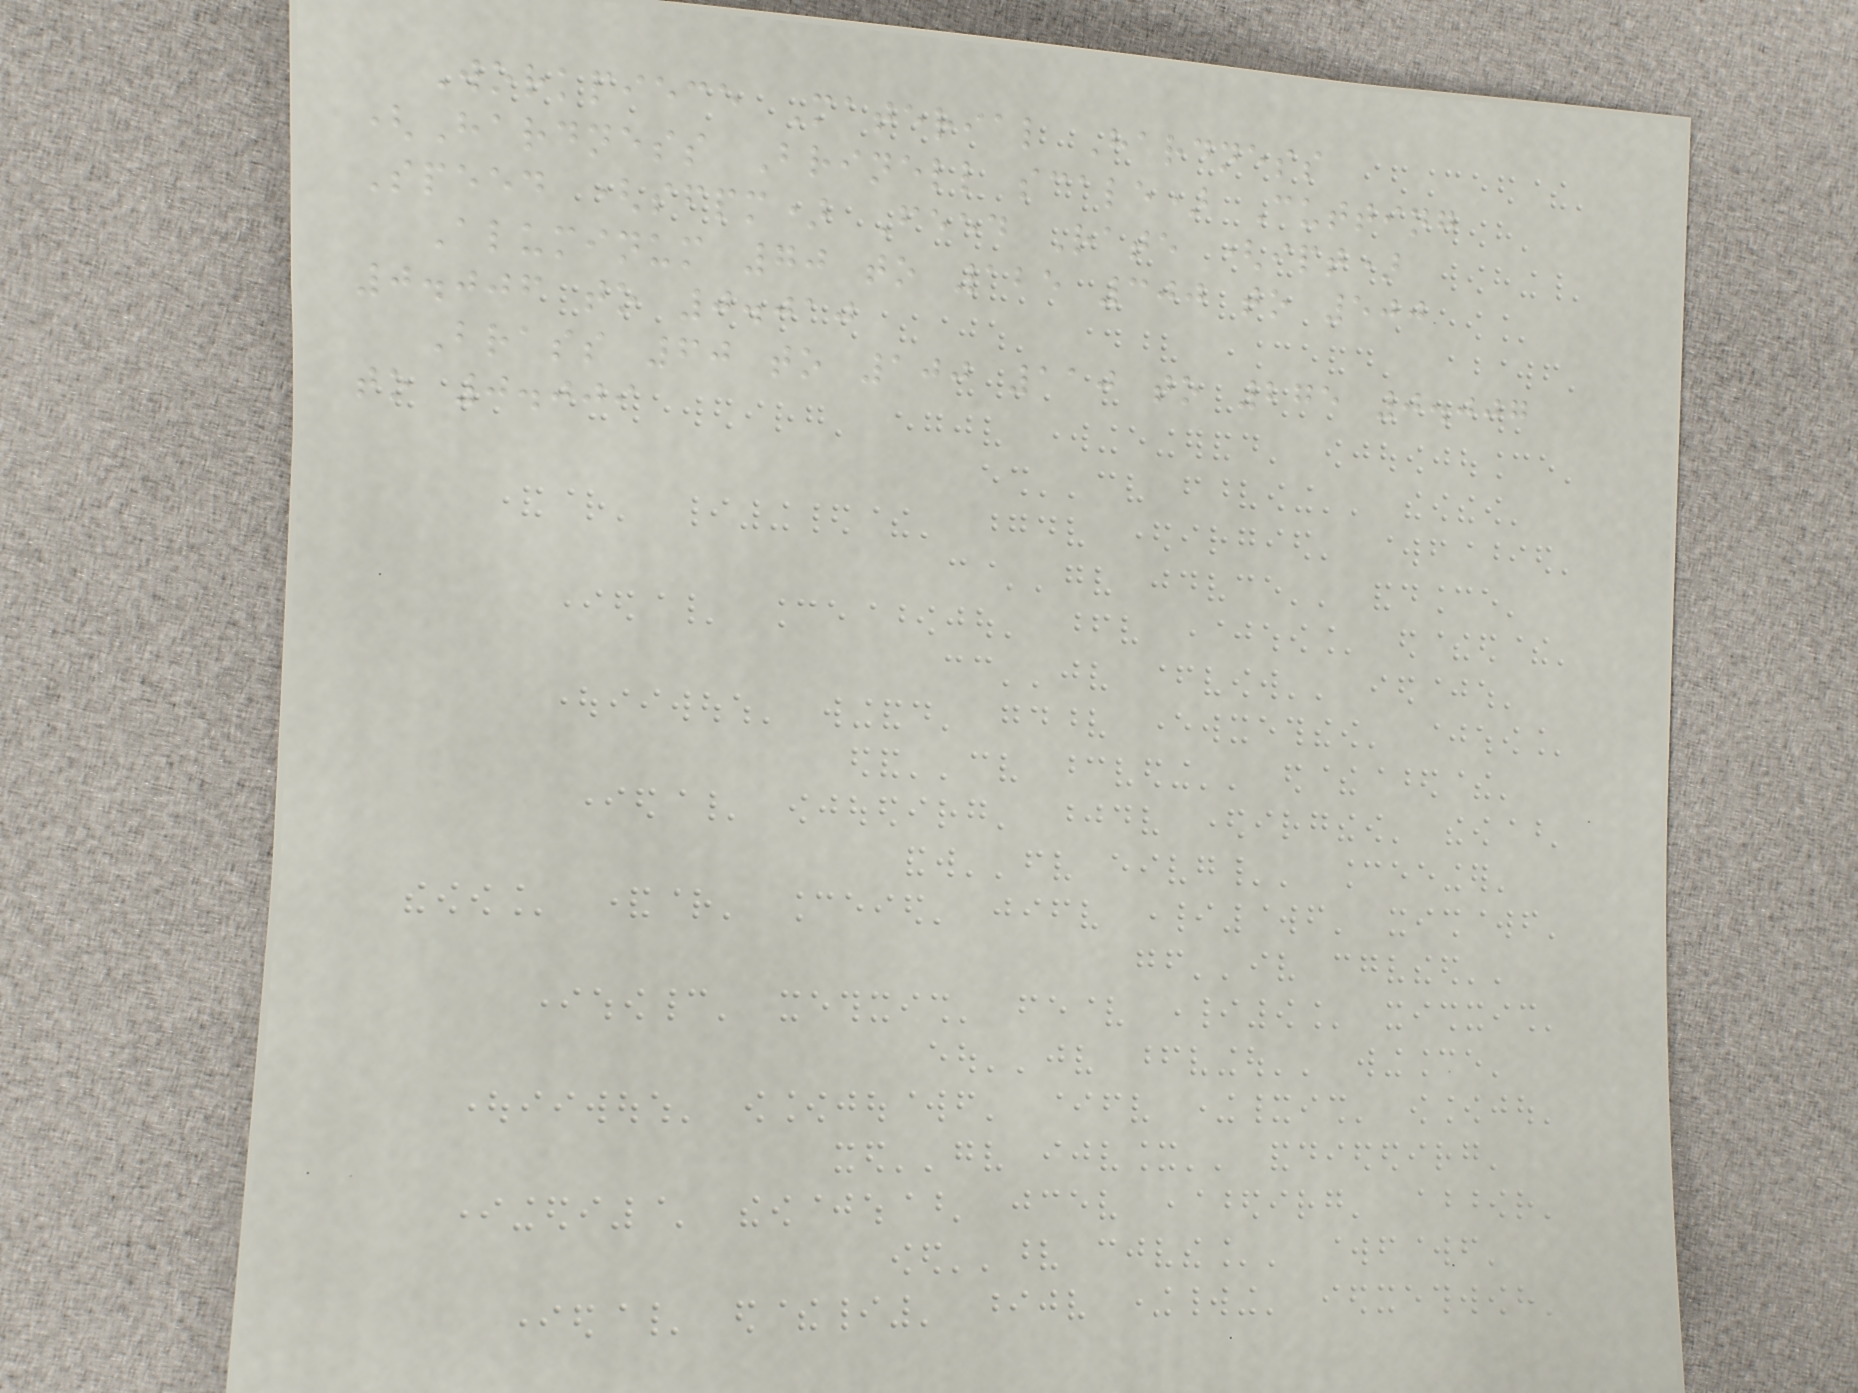Workpiece Material Hardness
(Hardness Brinell scale) Cutting
Speed (sfpm) Feed Rate (ipt)
Aluminum 70 to 125 300 to 500
0.006 to 0.010
Brass 60 to 100 110 to 275 0.007
to 0.009
